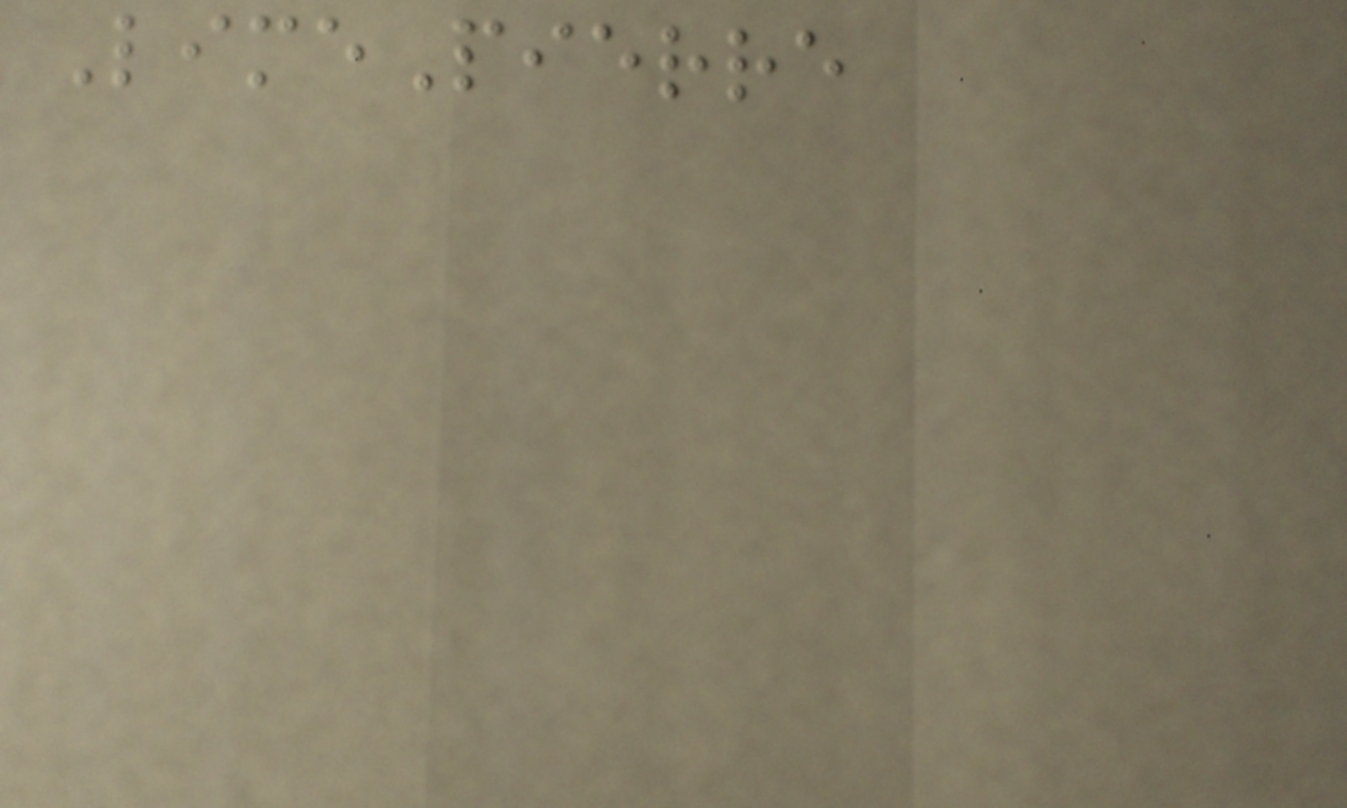LimePierre
